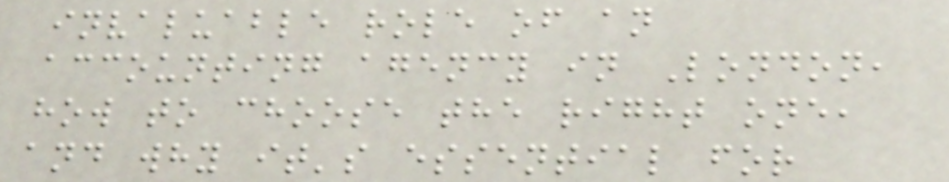invaluable role of an
accounting agency in London,
how to choose the right one,
and why it's essential for
